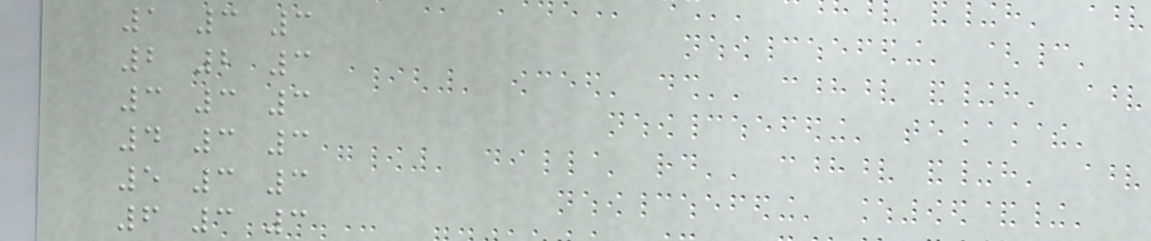1 3 3
2 2 3
3 3 3
4 3 3
5 3 3
6 3 3
